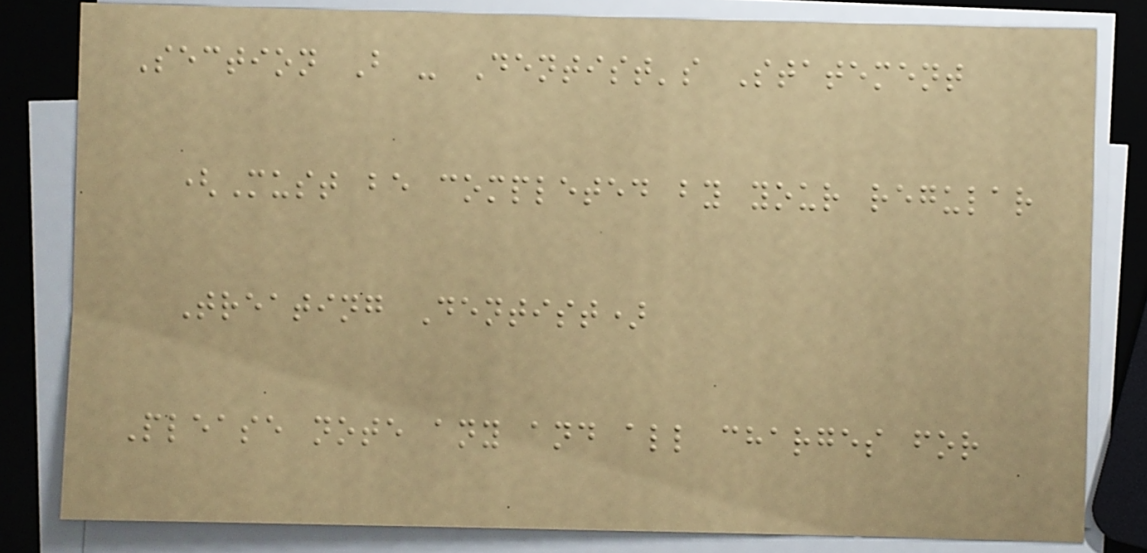Section B - Dentist's Statement
(Must be completed by your regular
Treating Dentist)
Please note any and all charges for
